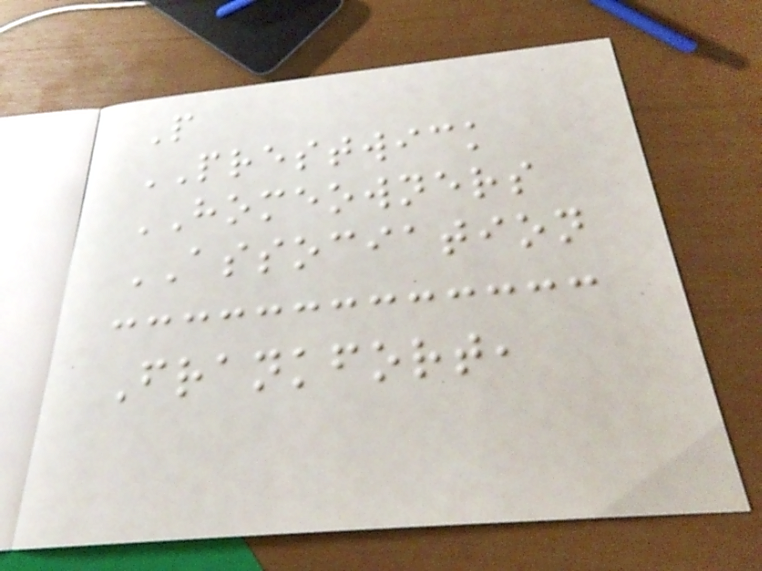P
PRESTWICK
HOMEOWNERS
ASSOCIATION
Frankfort,
